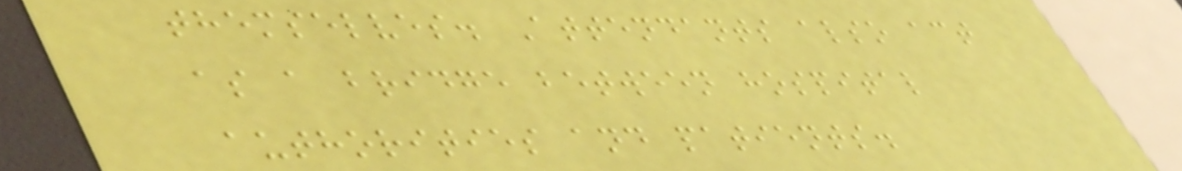themselves. Attendants also act
as a bridge between hospital
authorities and patients.
